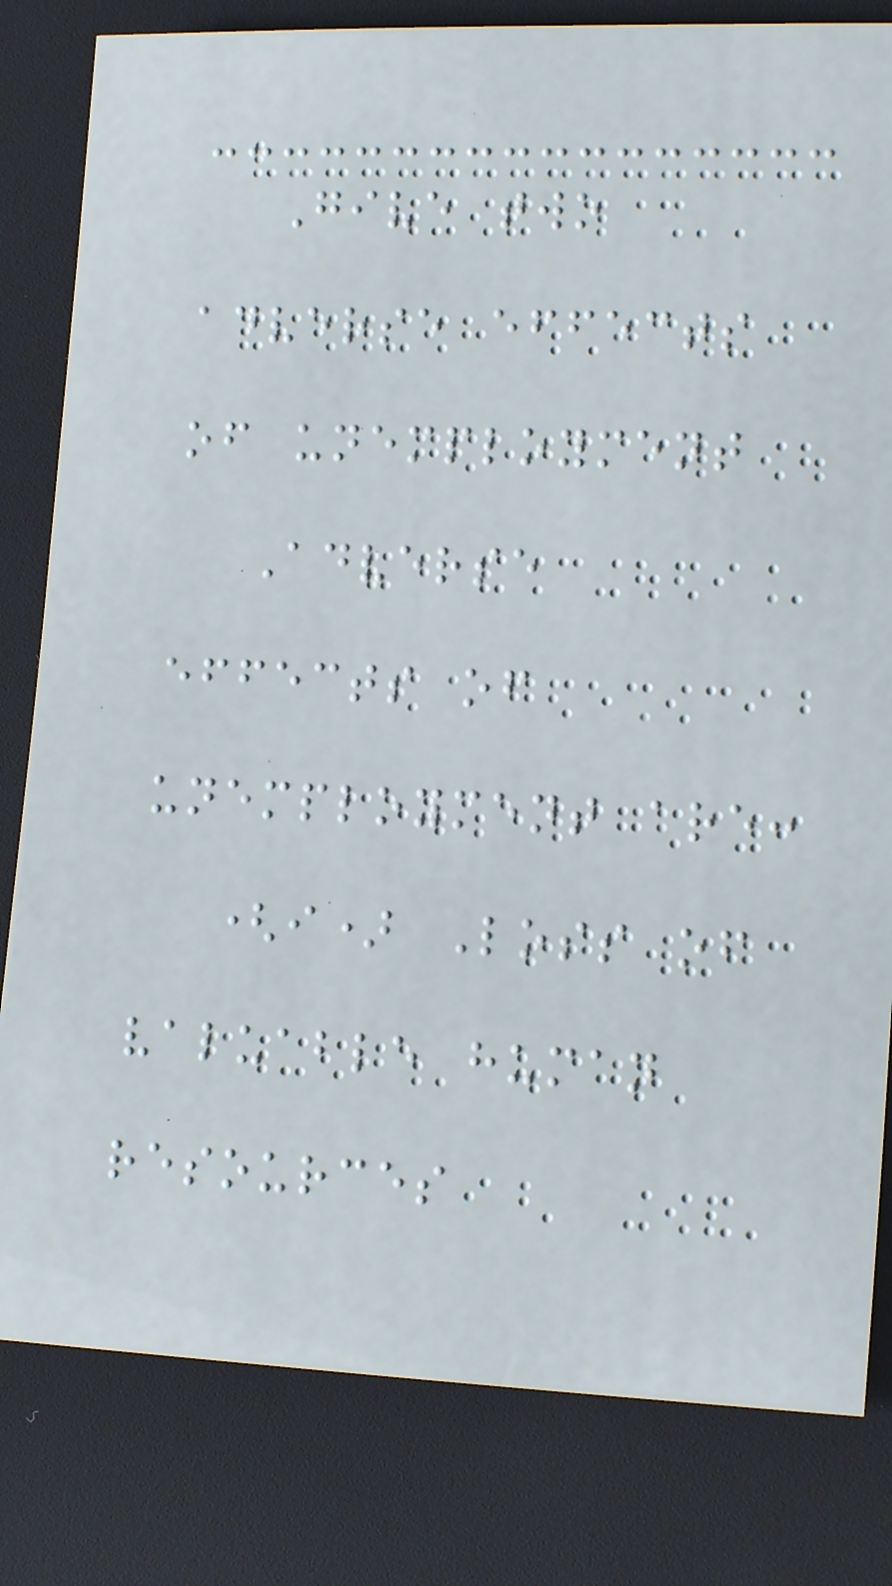Give two
adverse effects
of unemployment
Adverse
effects of
unemployment are:
(i) Loss of
valuable human
resources
